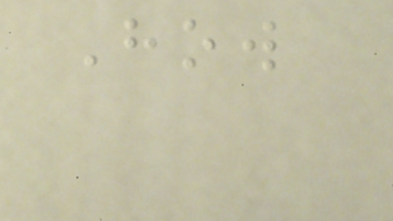How
